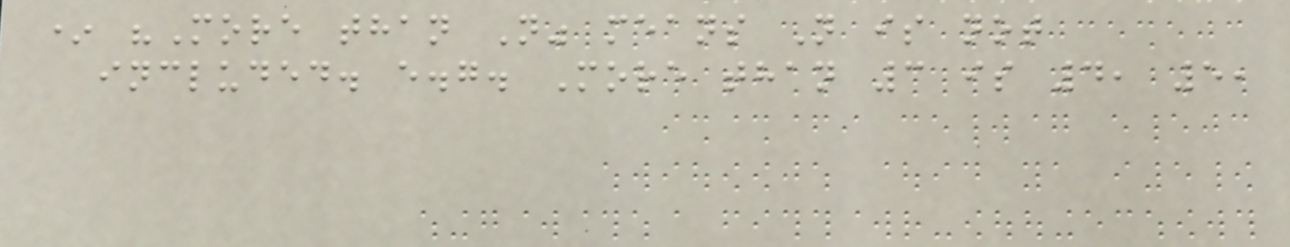* "More than N" means N is not
included. e.g. More than 3 is 4, 5,
